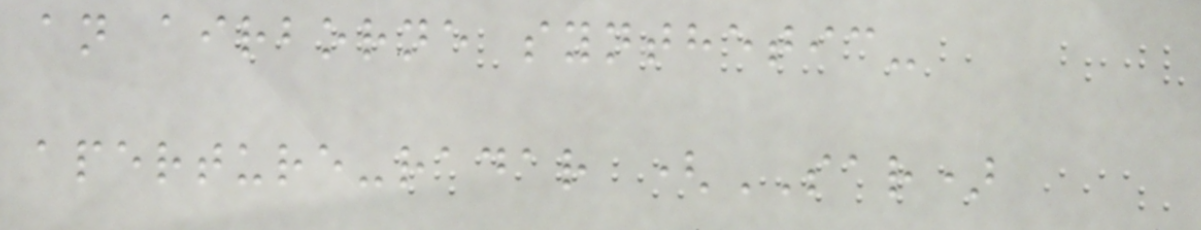an airborne synthetic-
aperture-radar (SAR)
